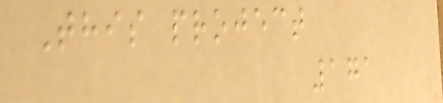This project
171
